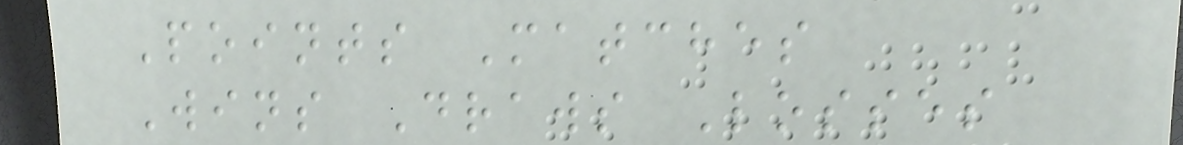Points Matches
Wins Draws Losses
